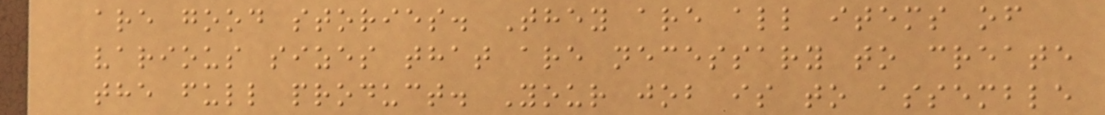are good stories. They are all items of
various sizes that are necessary to create
the full product. Your job is to assemble
